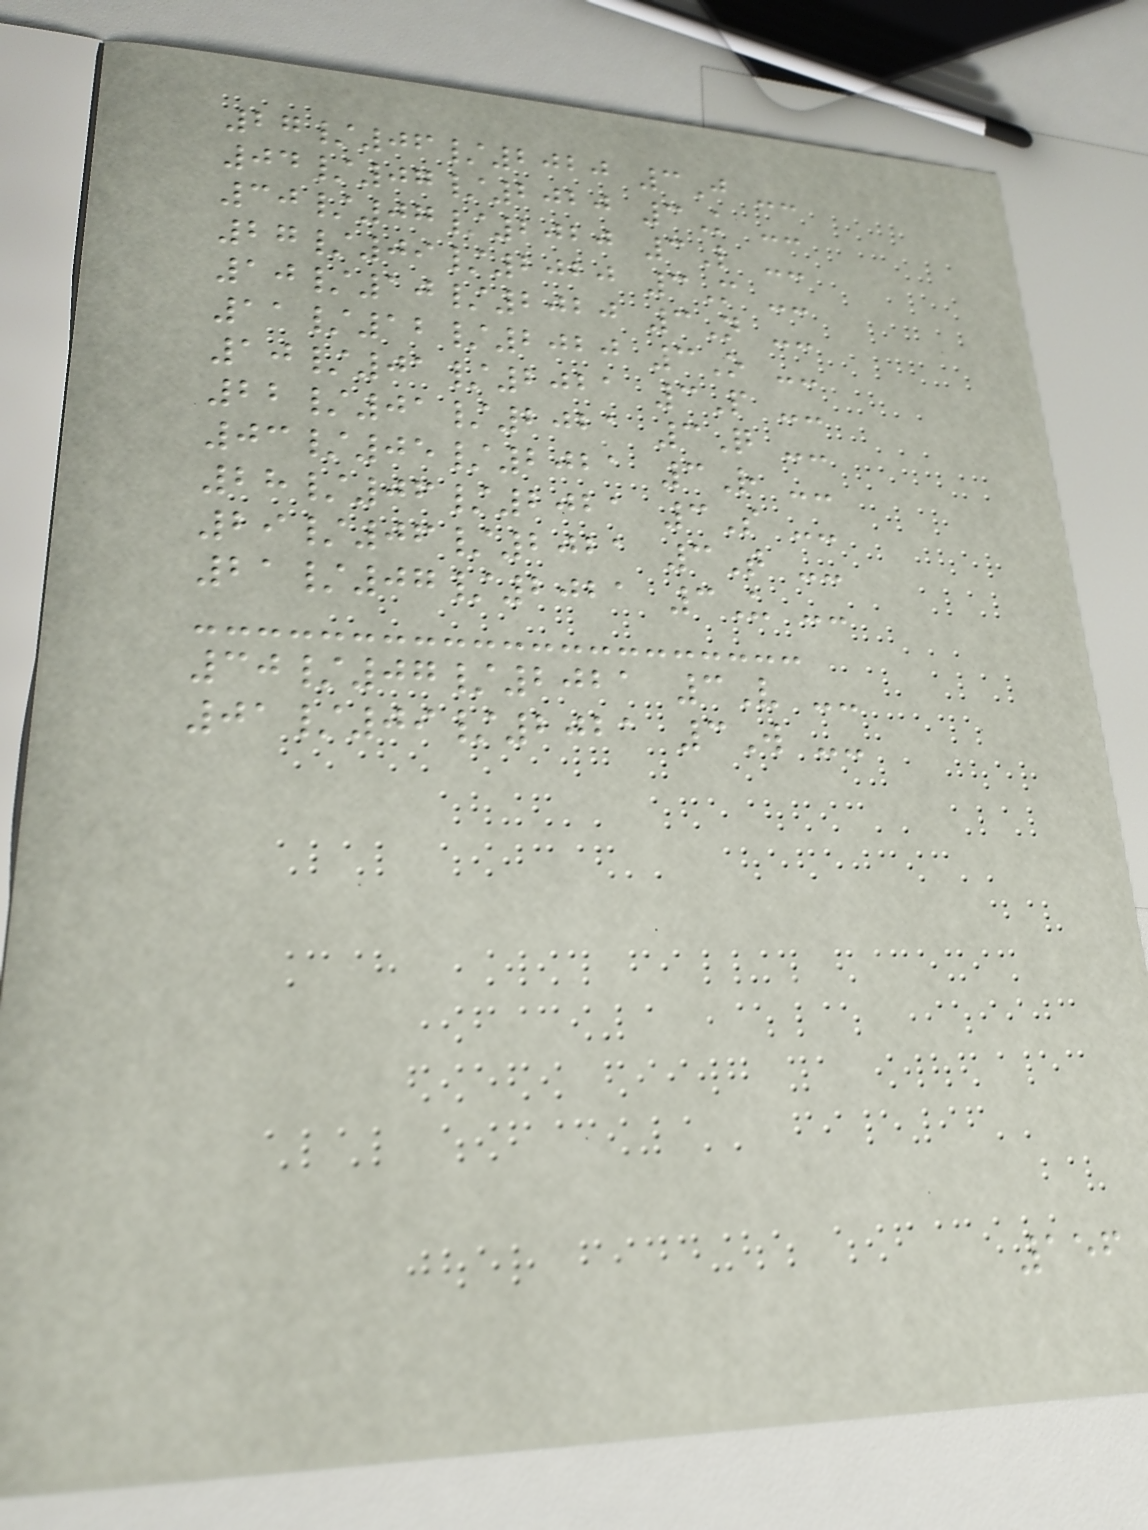27/06/2020 3J --
04/07/2020 3K --
30/07/2020 3L --
27/09/2020 3M --
10/10/2020 3N --
11/12/2020 3O --
10/01/2021 3P --
22/01/2021 3Q --
03/05/2021 3R --
28/06/2021 3S --
29/06/2021 3T --
21/07/2021 3U --
30/07/2021 3V --
01/09/2021 3W --
156
